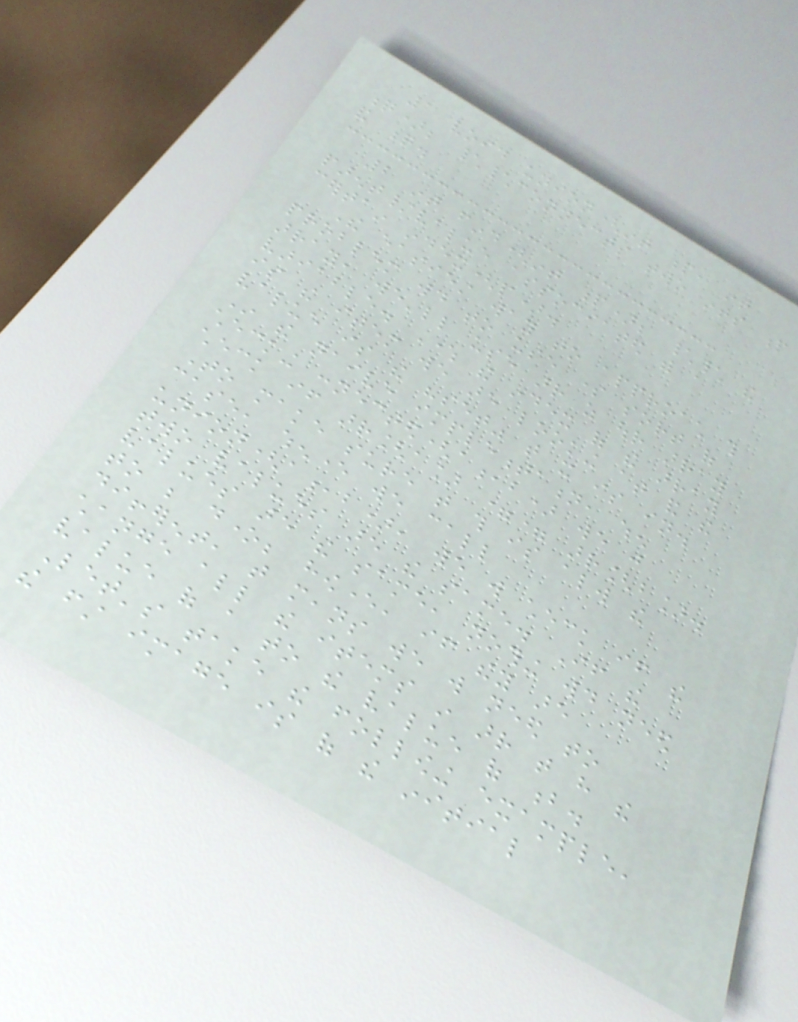1 void union(int p, int
q); \\connects two ints p
and q.
2 int find(int p); \\ the
parent/value associated with a
certain index(p).
The easiest way to approach this
problem would to use some sort of
array, we'll use arr as our array
variable. Where the index of the array
is the item we are looking at and the
value is the "set" that it is in.
In the naive implementation, when
checking connected(a,b) we just
check if arr[a] == arr[b].
To make sure that this is always the
case, whenever we call
union(a,b), we will check if the
two values are the same. If the
values are the same, nothing would need
to be done; however, if they are
different, that means we will need to
change all the items in arr that have the
value of a to the value of b.
Let's take the following example,
the first image is of the initial
